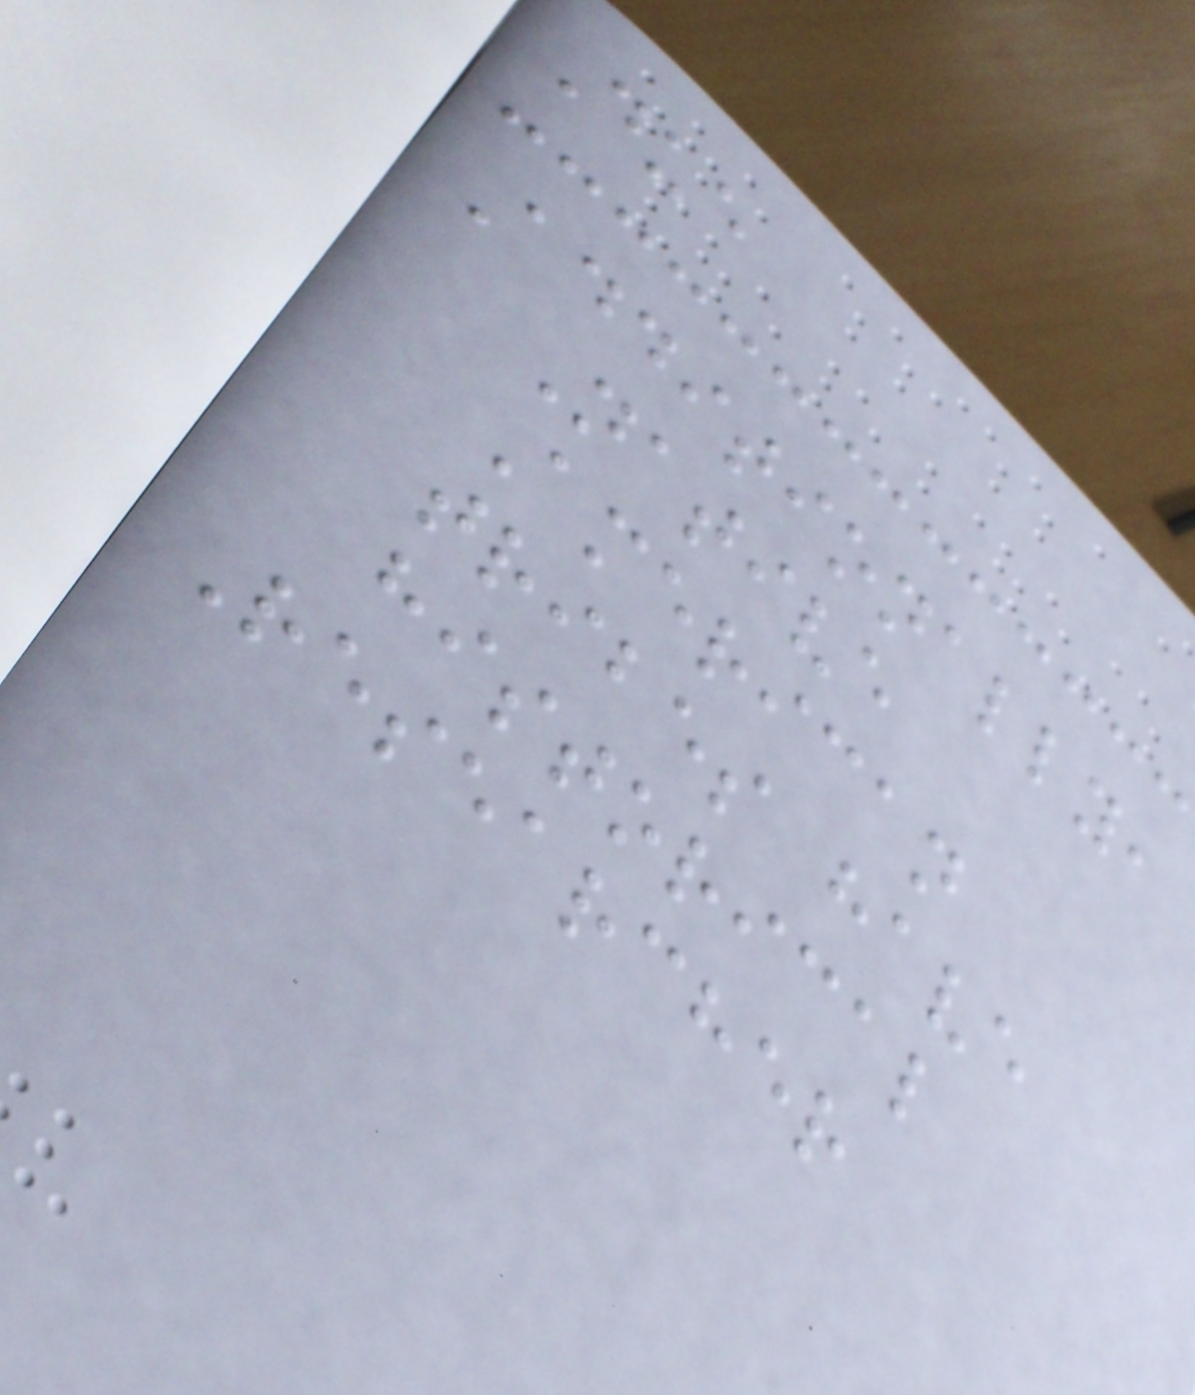Due
Additionally,
Native
American
tribes have
historical
Researcher
